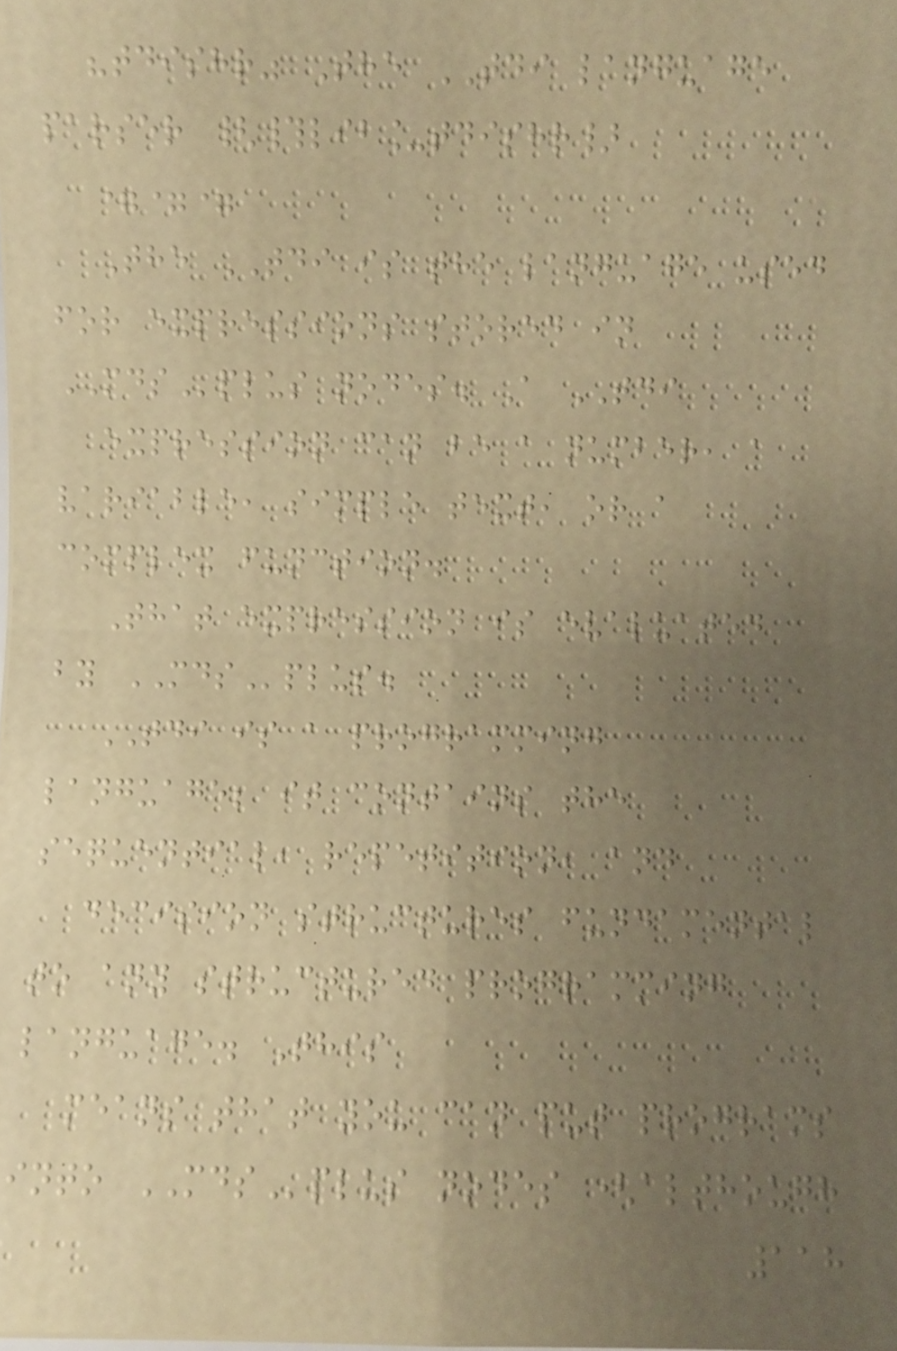"tdishr" The TDI language
parser {#lib_tdishr}
===
The TDI is the language used
for expressions stored in
MDSplus nodes. A TDI
expression can be a number, a
variable, simple text, or a
complex function.
That expression is evaluated
by MDSplus.
TDI is a programming
language; it contains the
sequential, repetition, and
decision structures fundamental
to any structured programming
language. This
means that you can put programs
into MDSplus nodes (although
118
